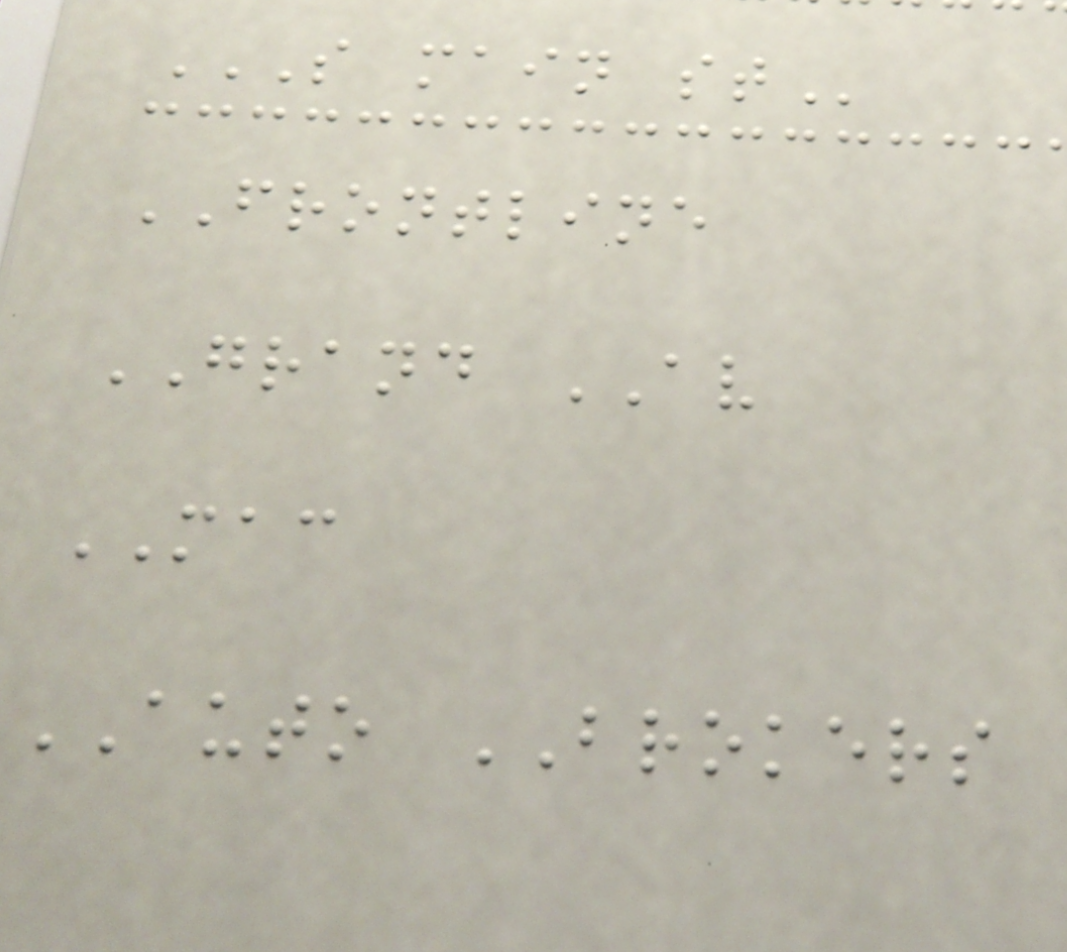S MAIN ST
FRONTLINE
GRAND AV
MAC
AUTO BROKERS
